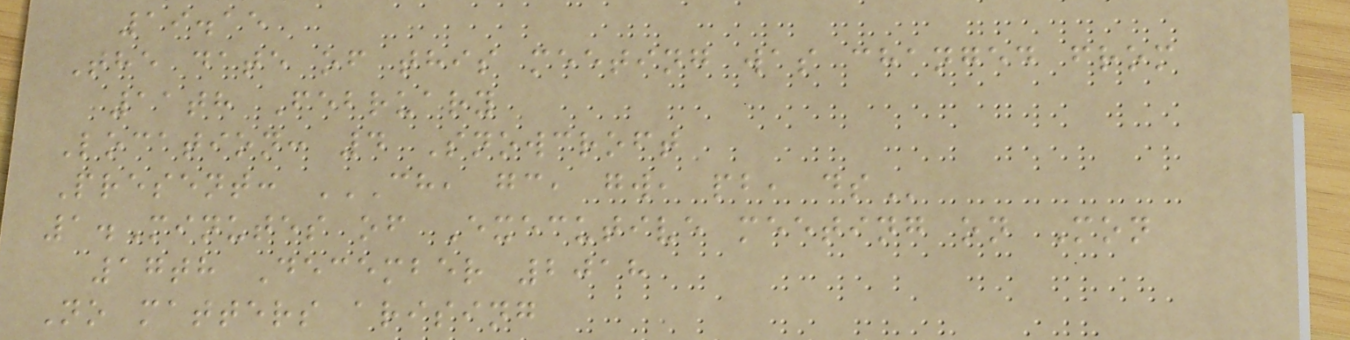19.15
The date of this meeting was changed from
11th February
Location: 4 Snowcroft
Present: CH, GC, GW, PB, DS
1.Minutes of Executive meeting on Mon
17th December 2018
No matters arising
